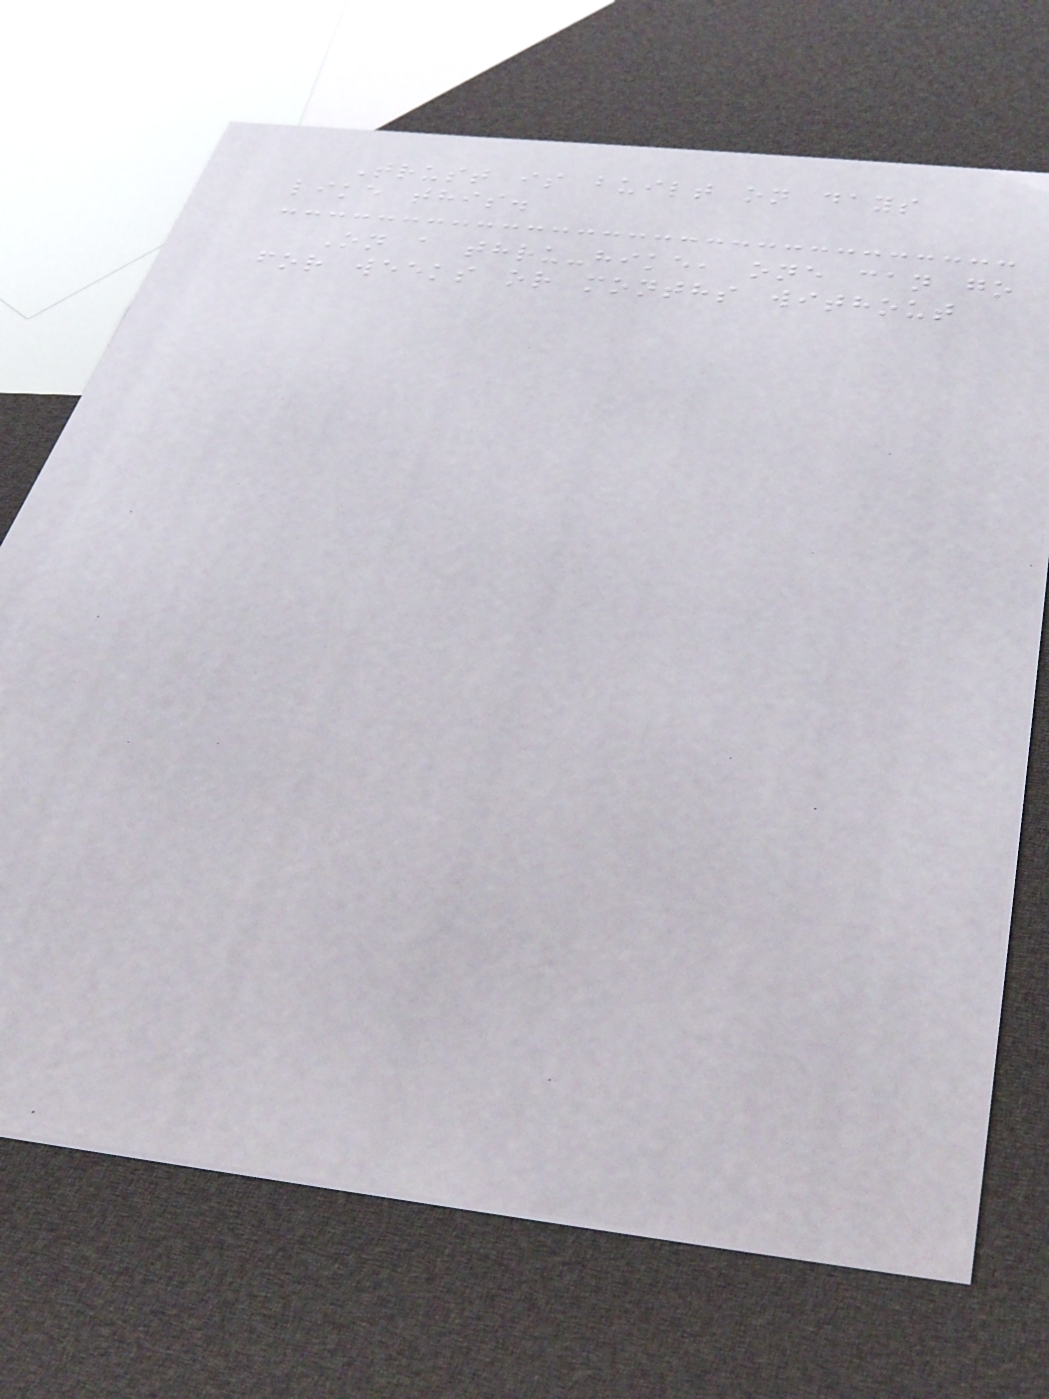Trust is built on days
like this.
On a thru-hike, one can go
for weeks or months without
